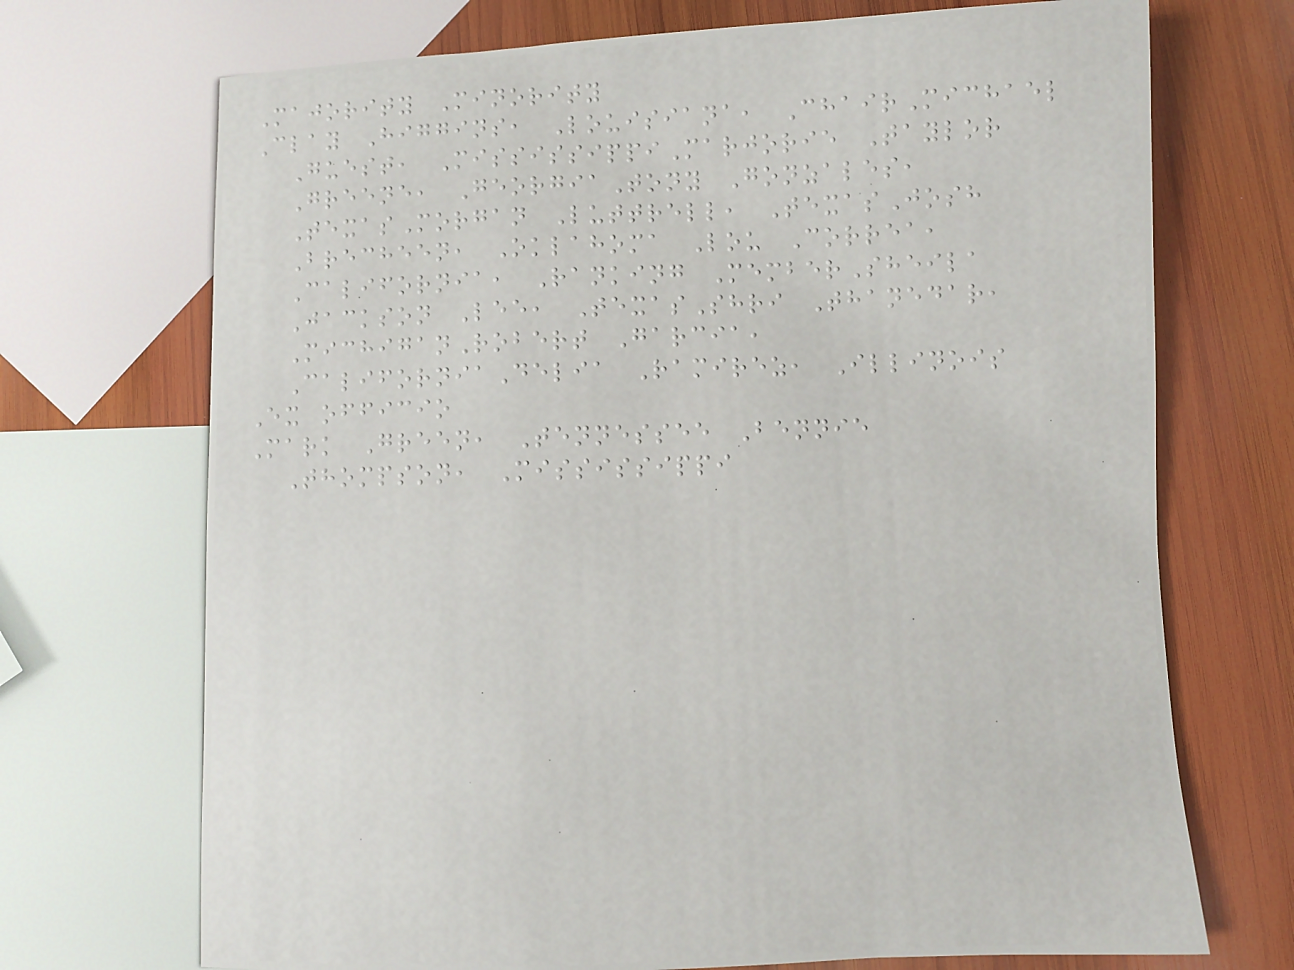Majority Minority
Clay Higgins, Louisiana, ChairMichael
Guest, MississippiMarjorie Taylor
Greene, GeorgiaTony Gonzales,
TexasMorgan Luttrell, TexasJosh
Brecheen, Oklahoma Lou Correa,
California, Ranking MemberSheila
Jackson Lee, TexasShri Thanedar,
MichiganRobert Garcia,
CaliforniaDelia Ramirez, Illinois
Ex officio
Mark Green, Tennessee Bennie
Thompson, Mississippi
